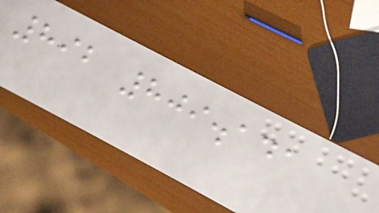892 809.141
